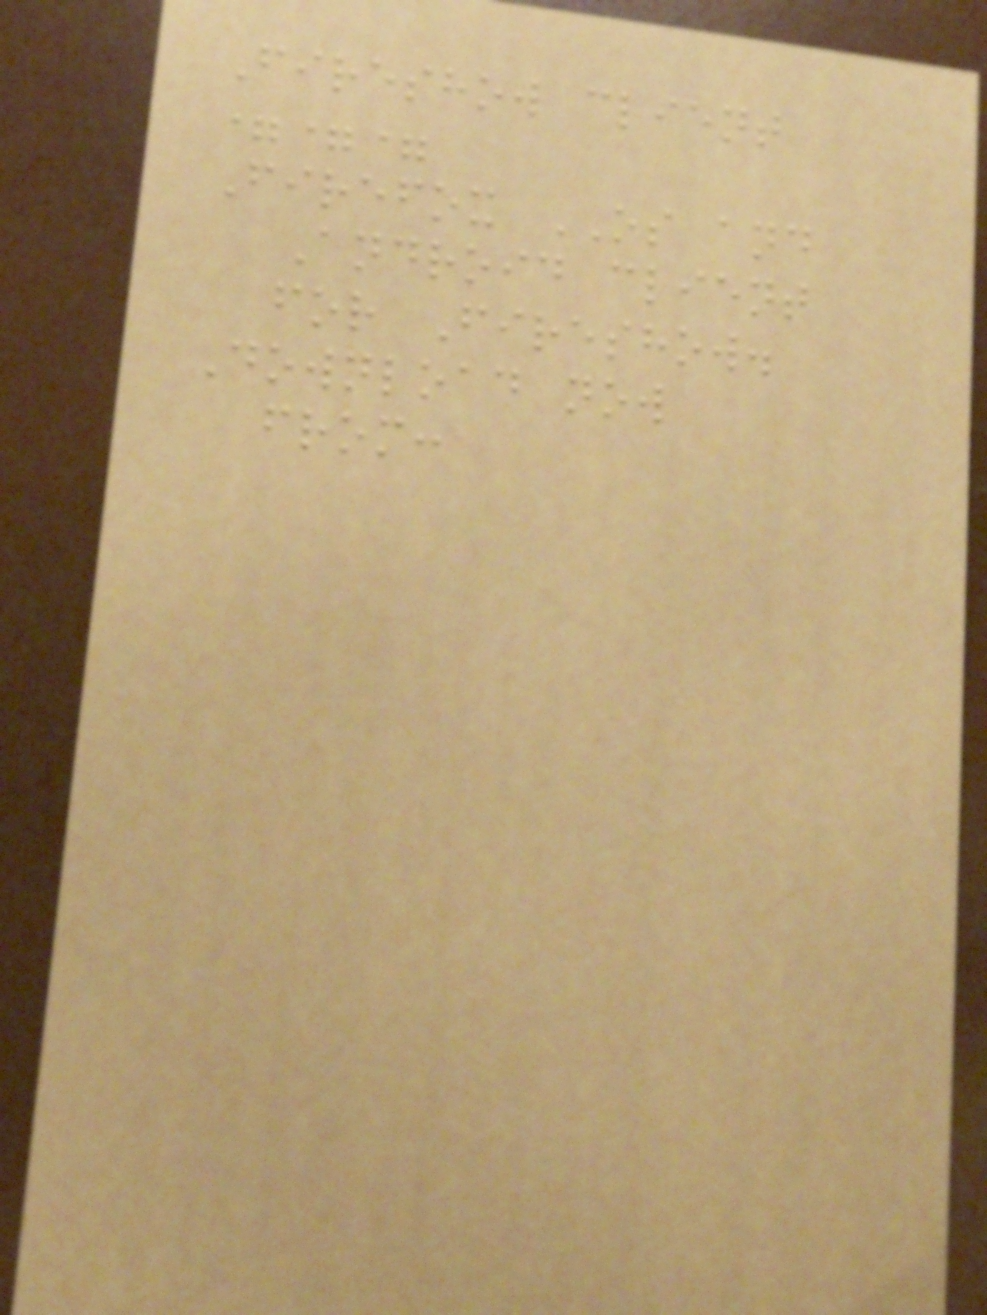Fireshow client
===
Firefox OS and
Android client
for Fireshow.
Download now
from:
